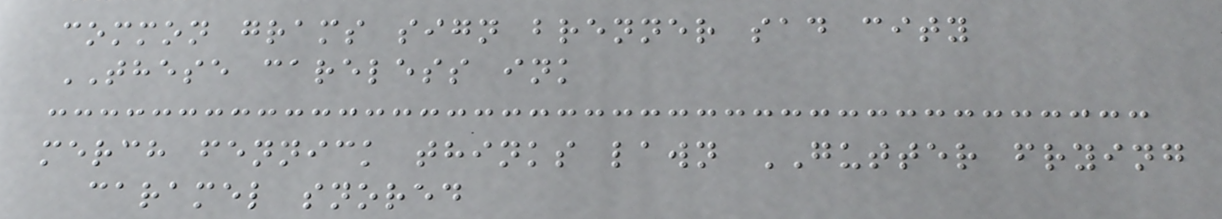common grams sign brenner sad city
THESE careless ink
merch fennick thinks lawn GUTTER frying
caramel snored
